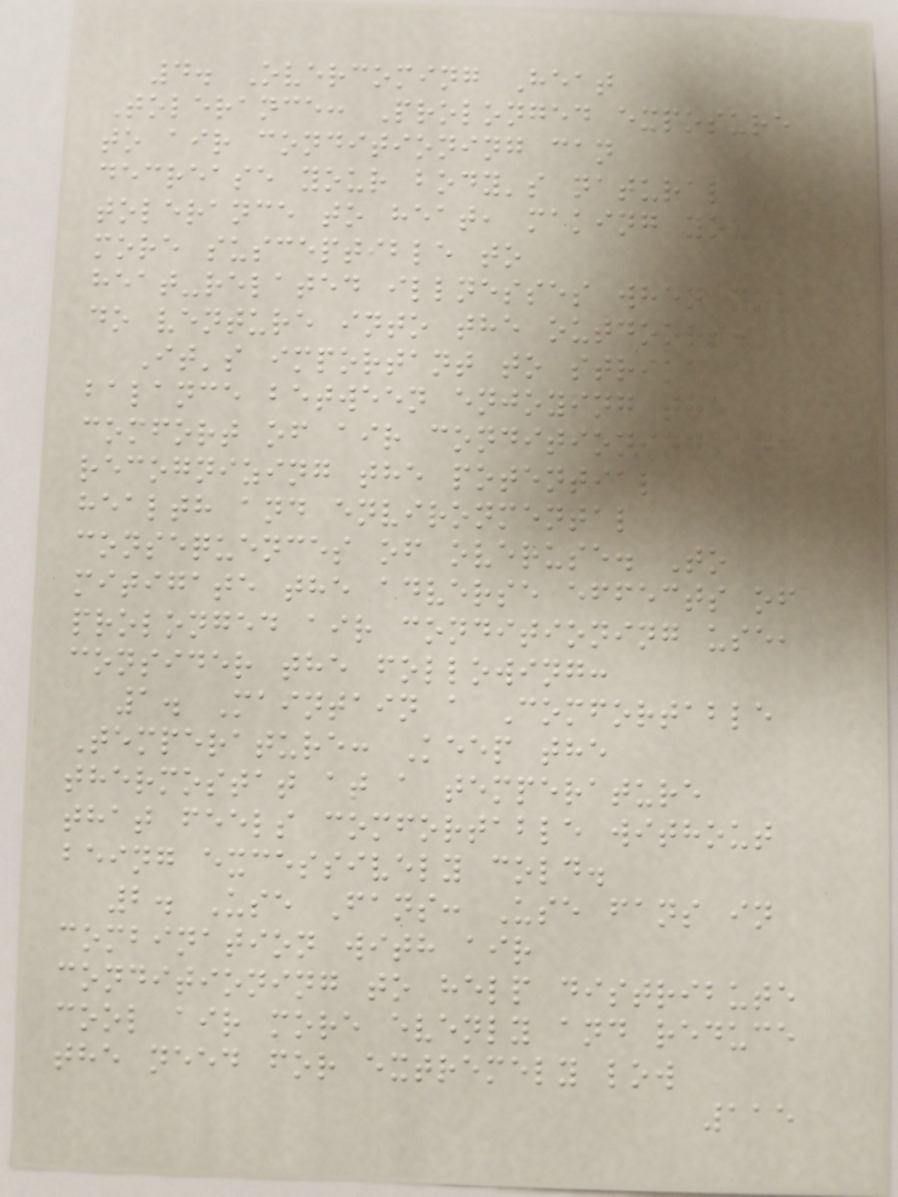4. Overcoming Heat
Tolerance: Prolonged exposure
to air conditioning can
decrease your body's natural
tolerance to heat, making you
more susceptible to
heat-related illnesses when you
do venture into the outdoors.
It's important to strike a
balance between enjoying the
comfort of air conditioning and
recognizing the potential
health and environmental
consequences of overuse. To
mitigate the adverse effects of
prolonged air conditioning use,
consider the following:
1. Maintain a Comfortable
Temperature: Keep the
thermostat at a temperature
that feels comfortable without
being excessively cold.
2. Use Fans: Use fans in
combination with air
conditioning to help distribute
cool air more evenly and reduce
the need for extremely low
115
